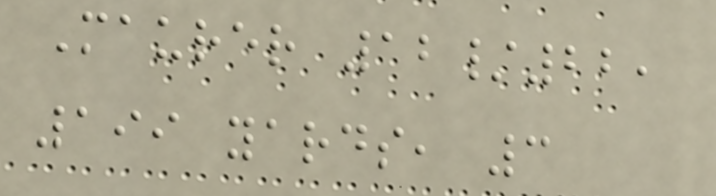Maurer 12/22,
199 yards, 3
